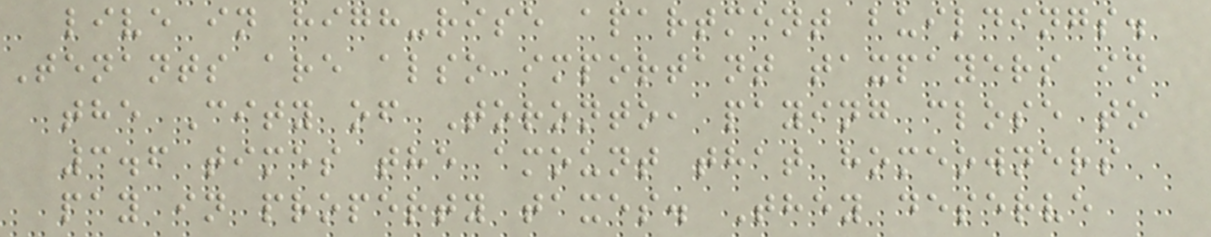live in high-rise apartment buildings.
Tenants are also important taxpayers in
the City of Toronto, paying close to
3.6 times the amount that homeowners
pay in property taxes. They deserve
